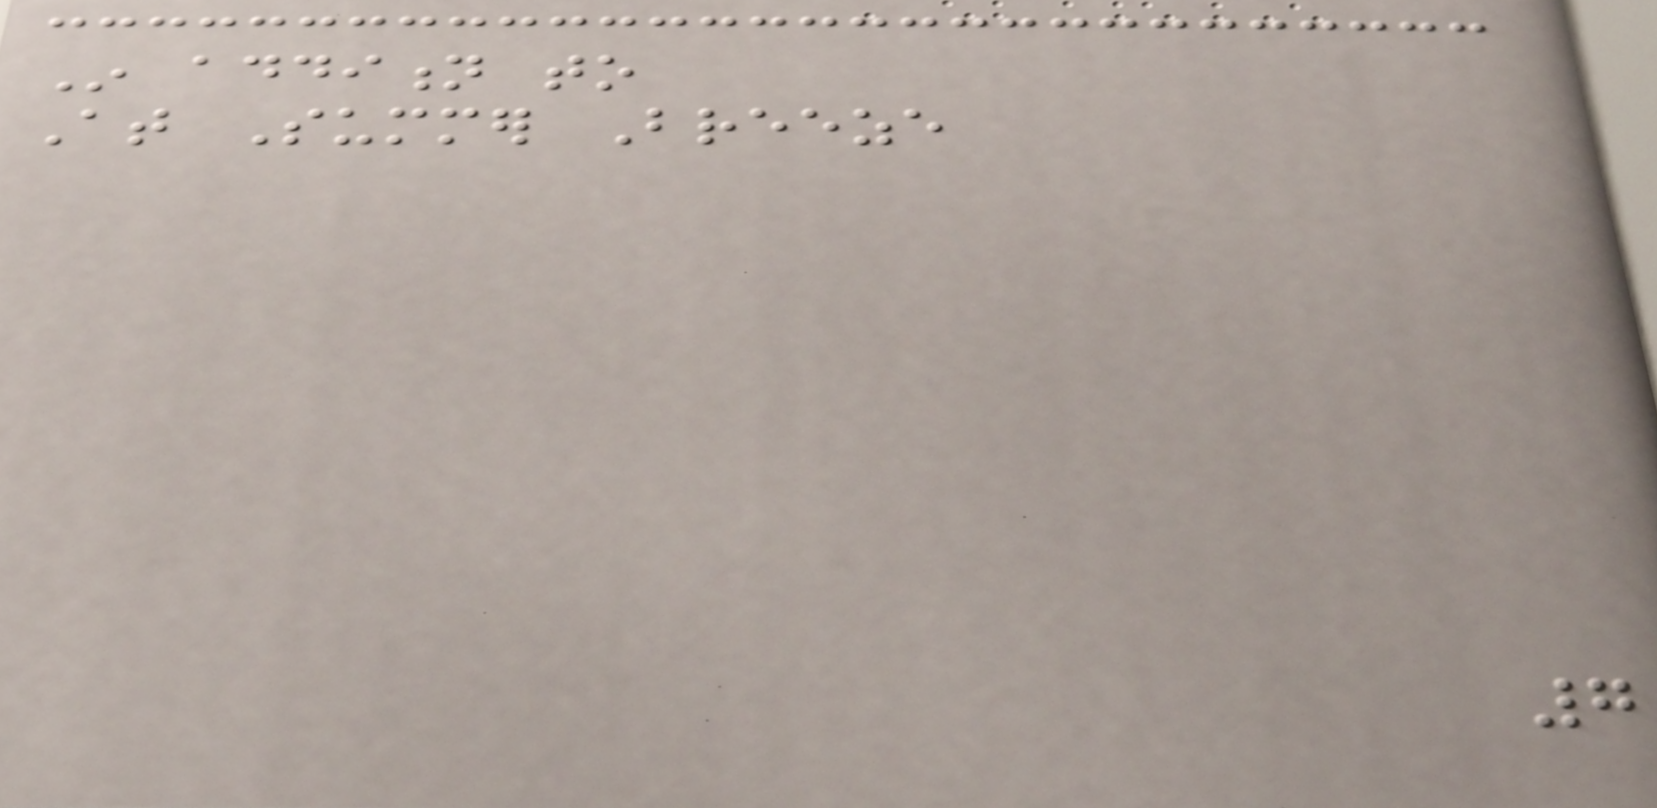In addition to
At Summer Breeze
7
